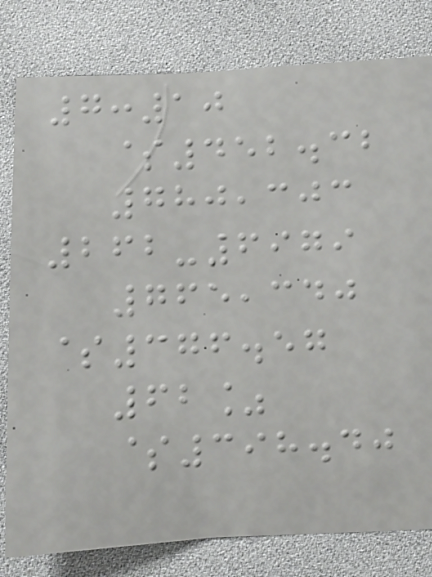7:10
$452.32
780,303
262-6979
765,340
$376.57
62%
$398.40
